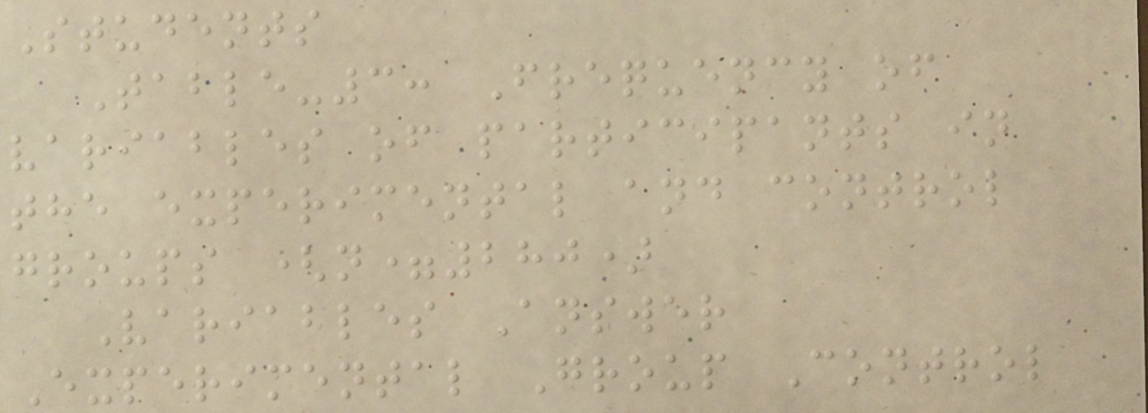Students
Table-3: Frequency of
variables of participants in
the experimental and control
groups (n=280)
Variables Answer
Experimental Group Control
